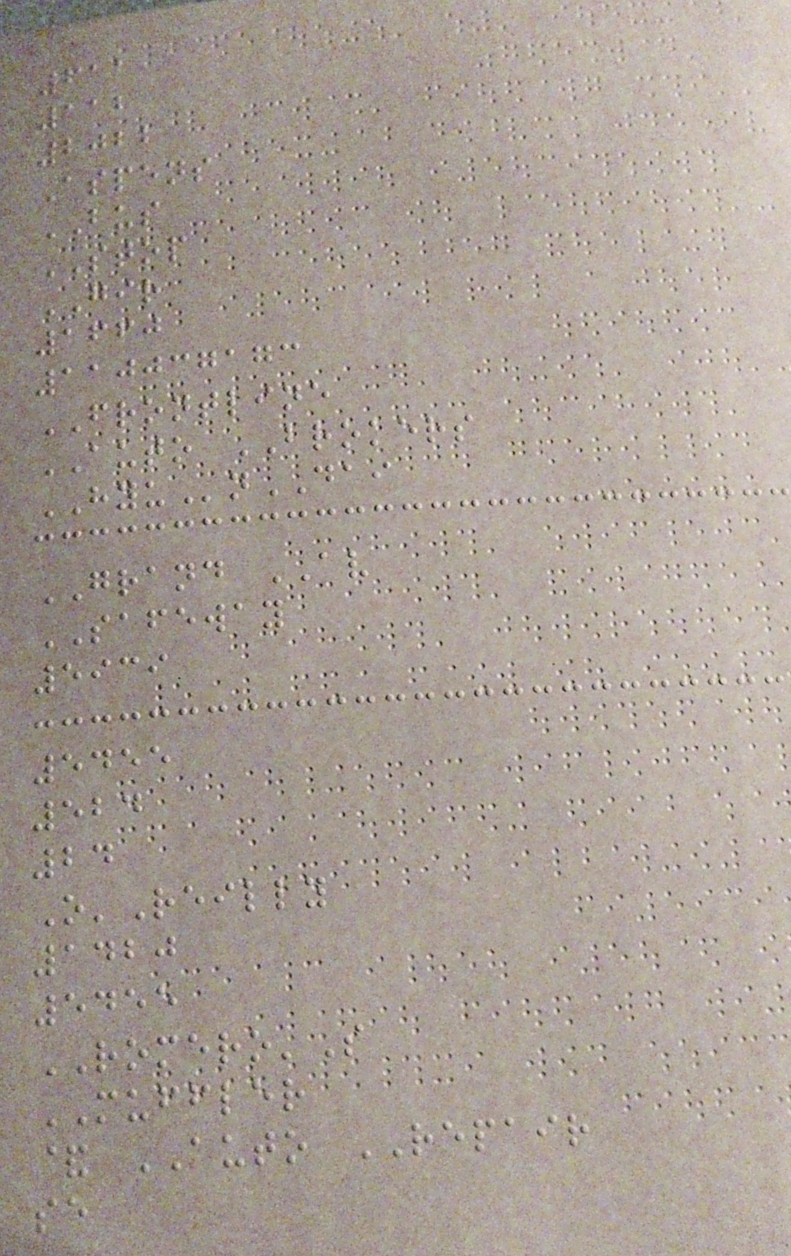611
112
2022
Aspens
BUS
STOP
GIR
1660
110037173
FRONTLINE
AUTO BROKERS
HYUnDAI
GRAND AV
SAFEWAY
5939
5455
524
24
O'Reilly
1420
5455
ROMERO'S
MUFFLER
& AUTO REPAIR
se
